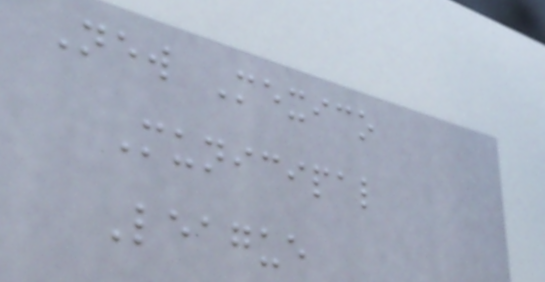New Mexico
Municipal
League
